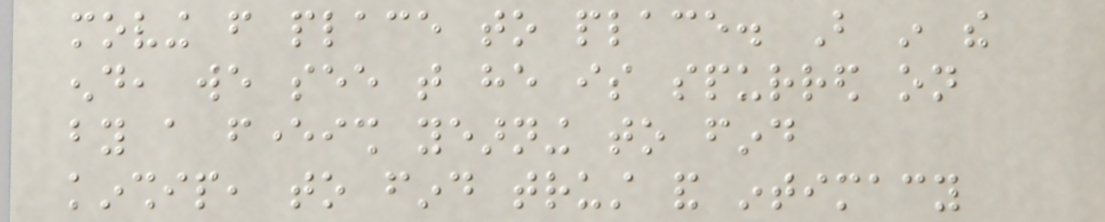moving from place to place. But in the
end, we see that he is spurred on
by a feverish yearning to find
kinship, to find trust and intimacy
